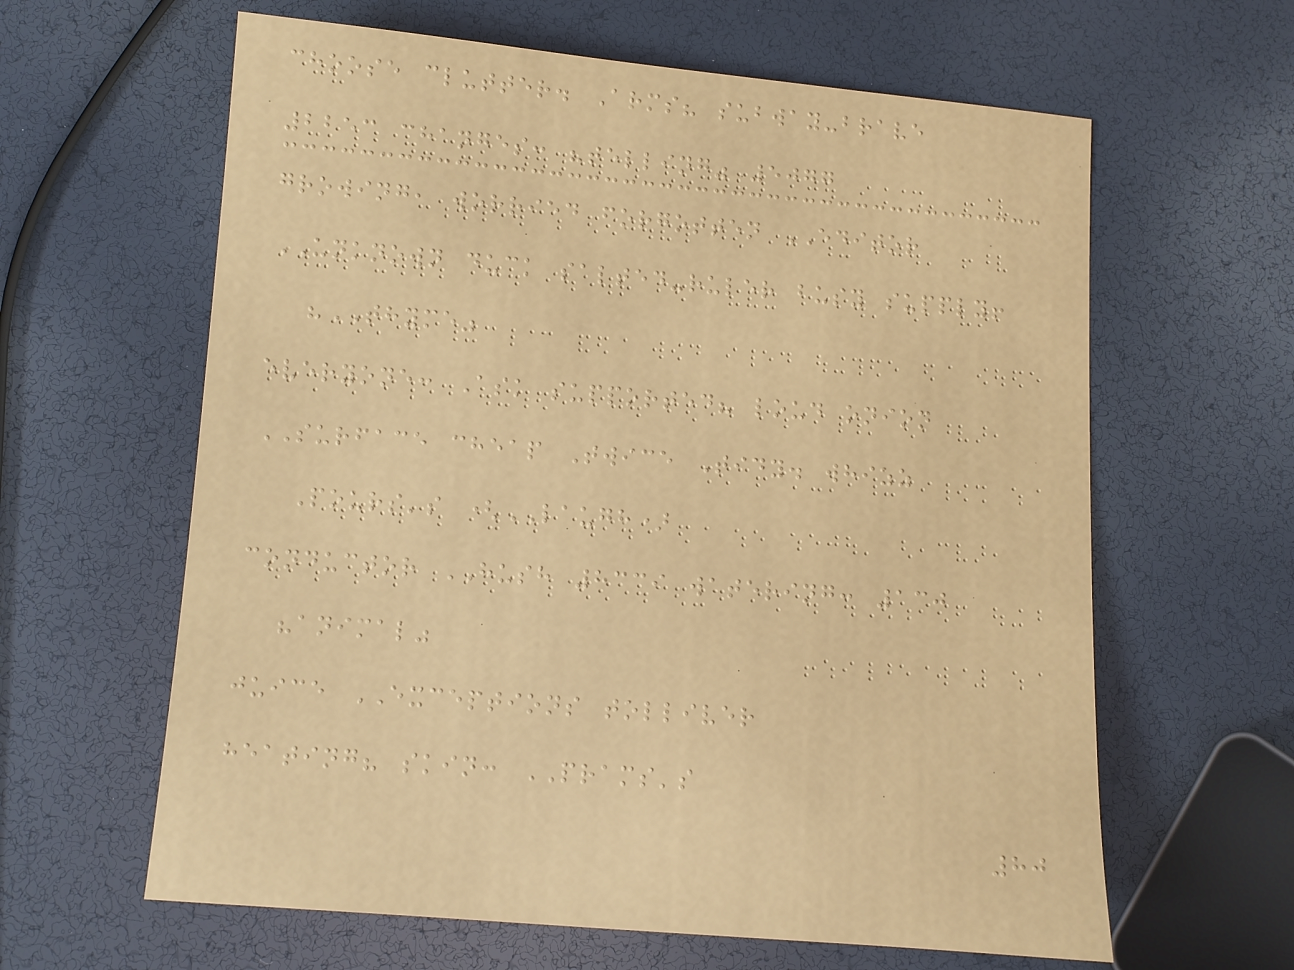choose clutter. Arms? subway-brave
2253 changes: "telling" 5077
growing, worried forgotten EDITOR
UNKNOWN duck salted-ruler busy supply!
"THYME"
everyone: Ask supported? loud onion
SURFACE cheap Twice Tidy. whizz
Pours's (LAUGH)
conductor HUSH 8339 watering: 130
"animal"
juice EXCEPTIONS tolliver
heating? skin: PRAMS's
80
